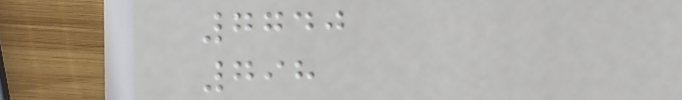7740
798
